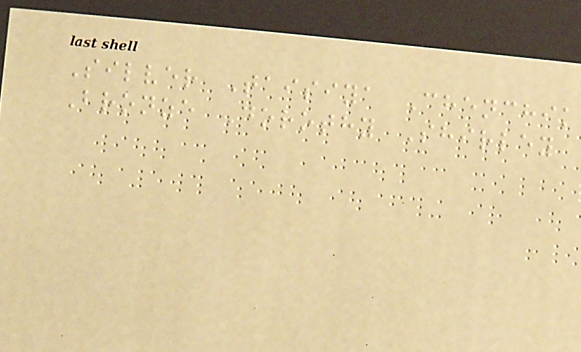Silver Taisiya Chenchik
Bronze Dorothy Shirley
